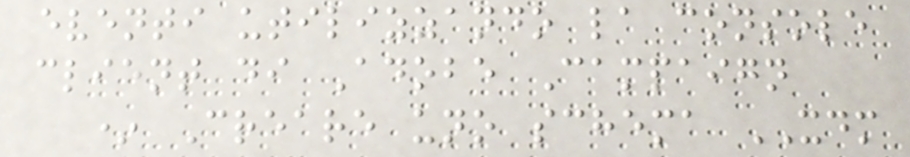eventi utilizzando la console
client di Adobe Campaign
* Creare uno schema XDM
